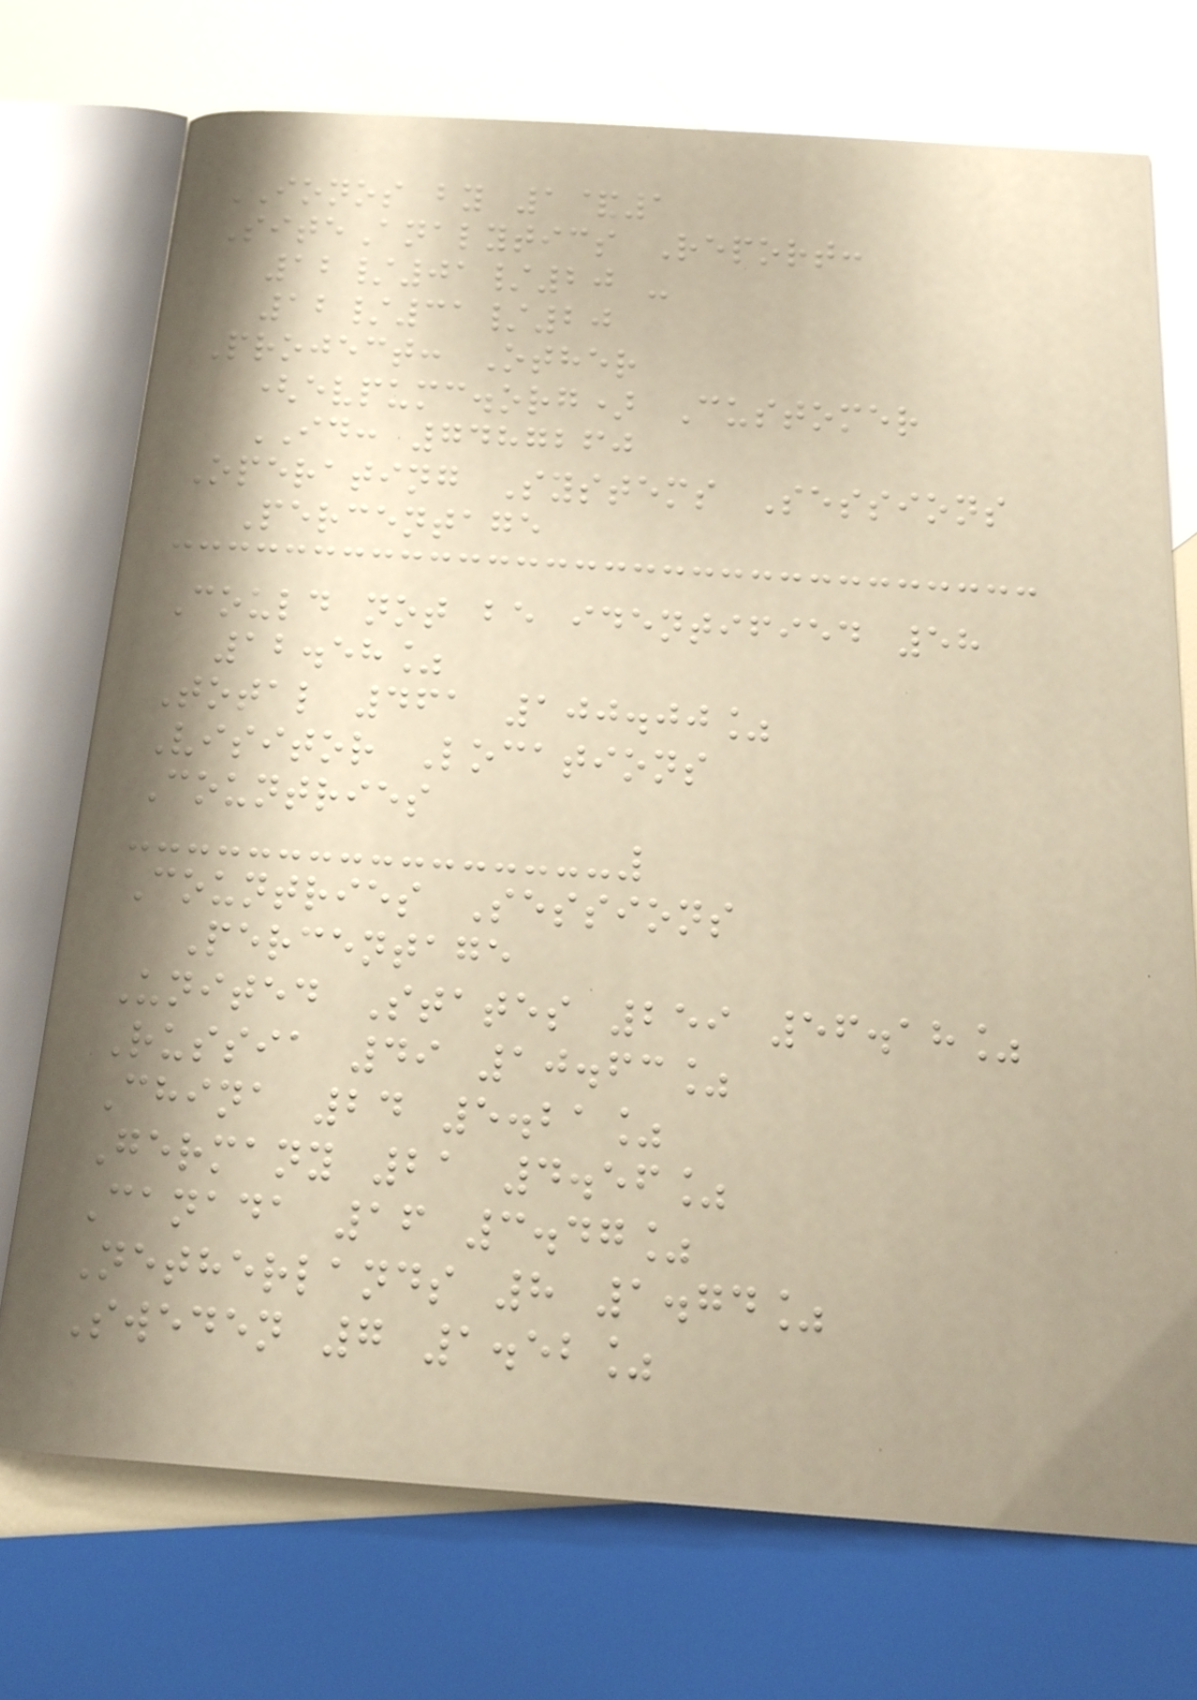IONOS by 1&1
SiteAnalytics Report:
12/01/20 -
12/31/20
Project: Other
(evpumc.org) Customer
ID: 7487260
Operating Systems Sessions
Percentage
Could not be identified 58
12.58%
Total 461 100.00%
Visitor Locations
Countries
Countries Sessions
Percentage
United States 259 56.18%
Russia 49 10.63%
China 24 5.21%
Germany 21 4.56%
Canada 16 3.47%
Netherlands 8 1.74%
Sweden 7 1.52%
